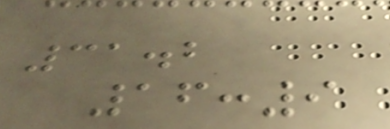31.2
16:9
